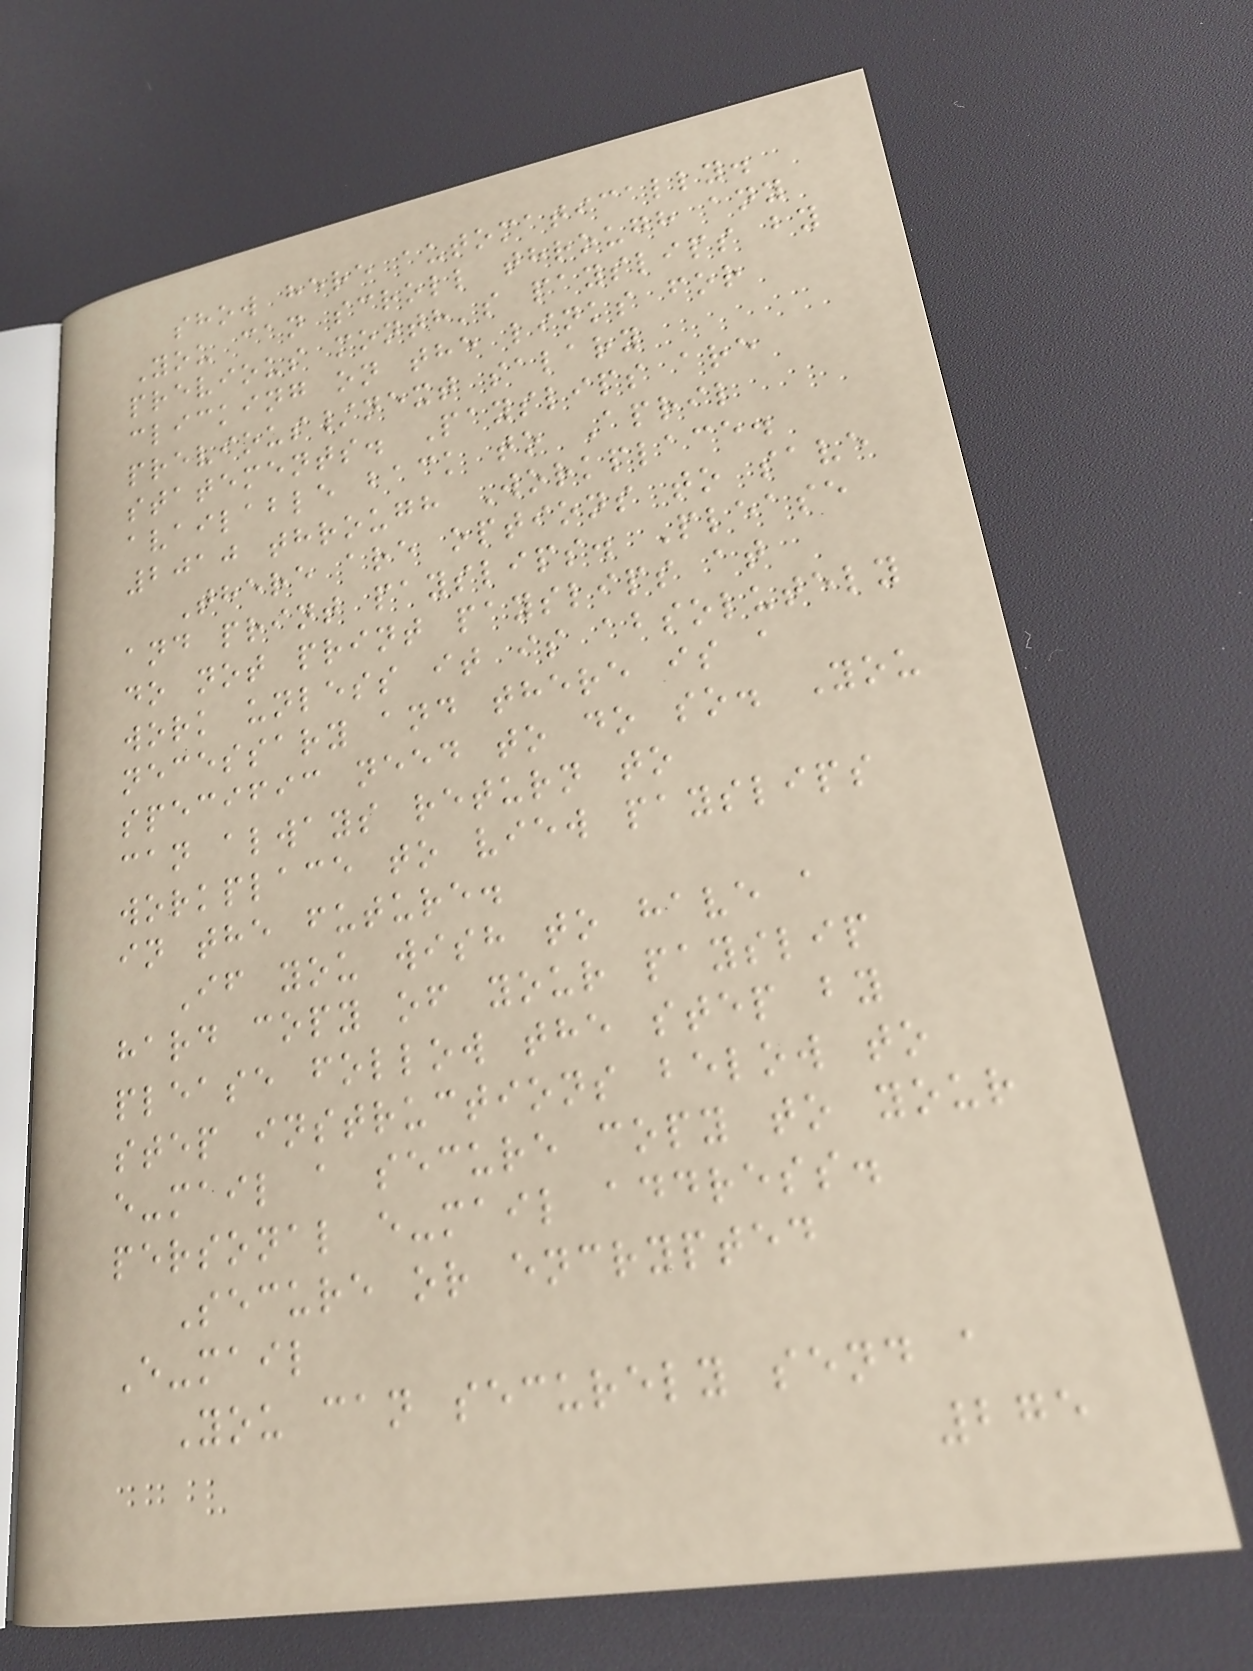show here automatically.
You can scroll through any
previous month's payslips by
clicking on the links for
previous/next salary
statements. Payslips are
available back to April
2010 through Workplace.
There are options to save
and print payslips. Please
do not print payslips at
work unless it is absolutely
necessary and there is a
specific need to do so. You
can always return to
workplace to view payslips
in the future.
If you wish to have a
hard copy of your payslip
please follow the step by
step instructions below to
e-mail a secure copy to your
personal e-mail address.
Secure or encrypted
E-mail
You can securely send a
275
